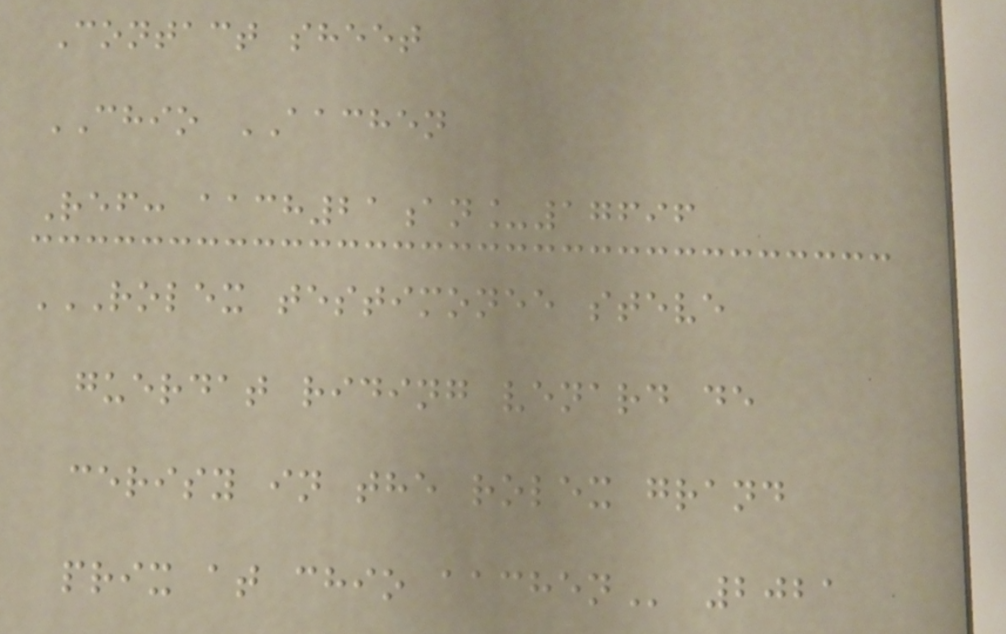Contact sheet
CHIO AACHEN
Ref: aach21an_17696
ROLEX TESTIMONEE STEVE
GUERDAT RIDING VENARD DE
CERISY IN THE ROLEX GRAND
PRIX AT CHIO AACHEN 2021
